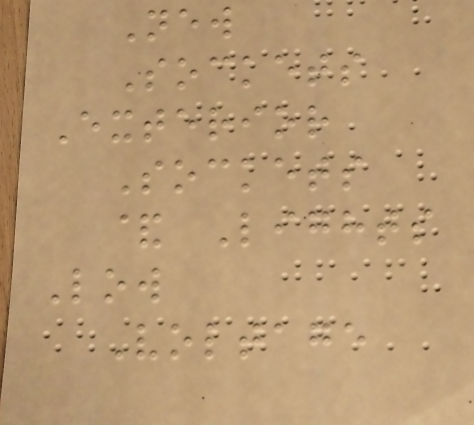New
Sockets
Exterior
Sockets
& Lights
Low
Voltage
